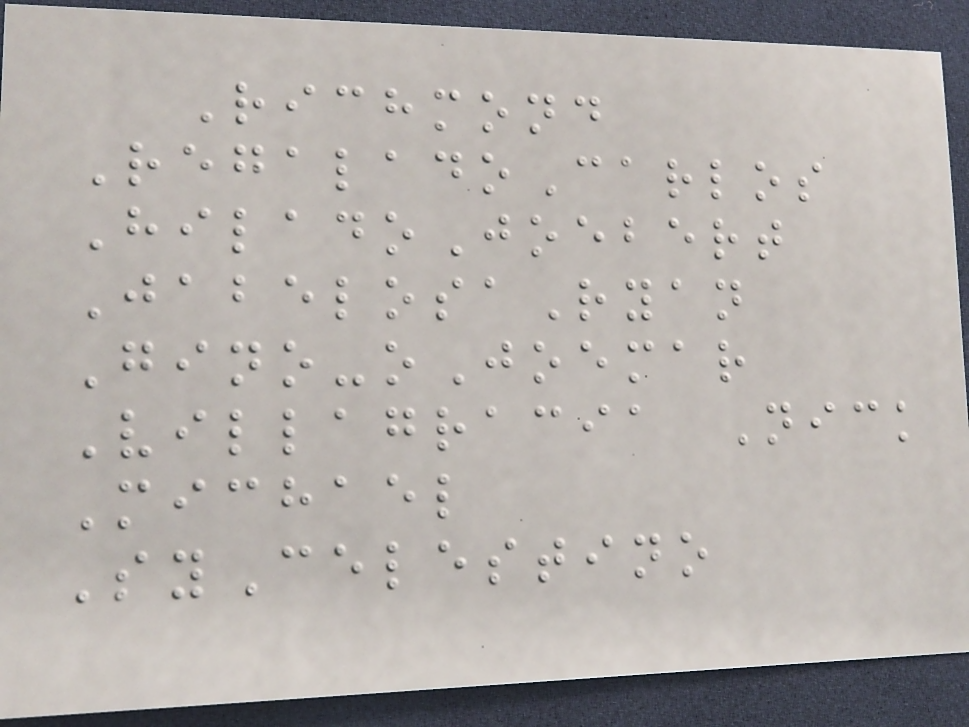Richmond
RegaladoCarlos
HiladoJoebert
JabelosaRyan
Gino-oJoemar
Villagracia Nick
Michael
SyCelestino
